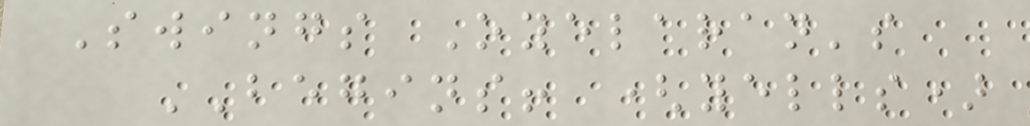Swings Oyelaran's
BEGINS! (yells)
